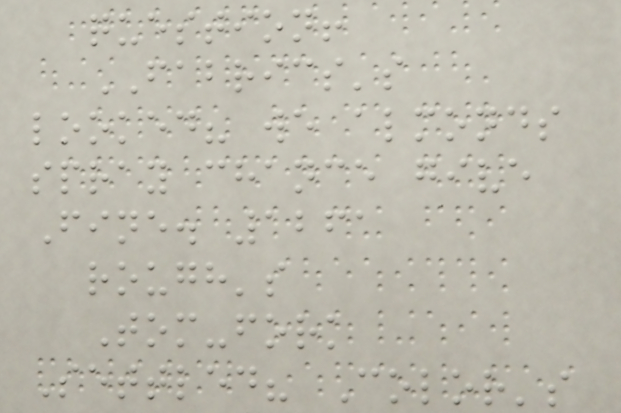question!
FABRICS's
looked? we almonds
spray chance give
Fine. 1261
rough's
Tom-fork
Settled? Color's
